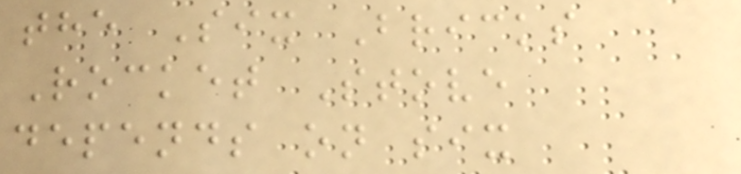the Six Bricks
Rocket Stove
depends on six
